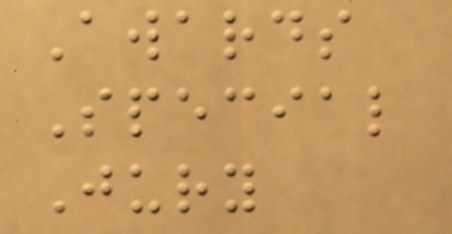Awards
Special
Jury
